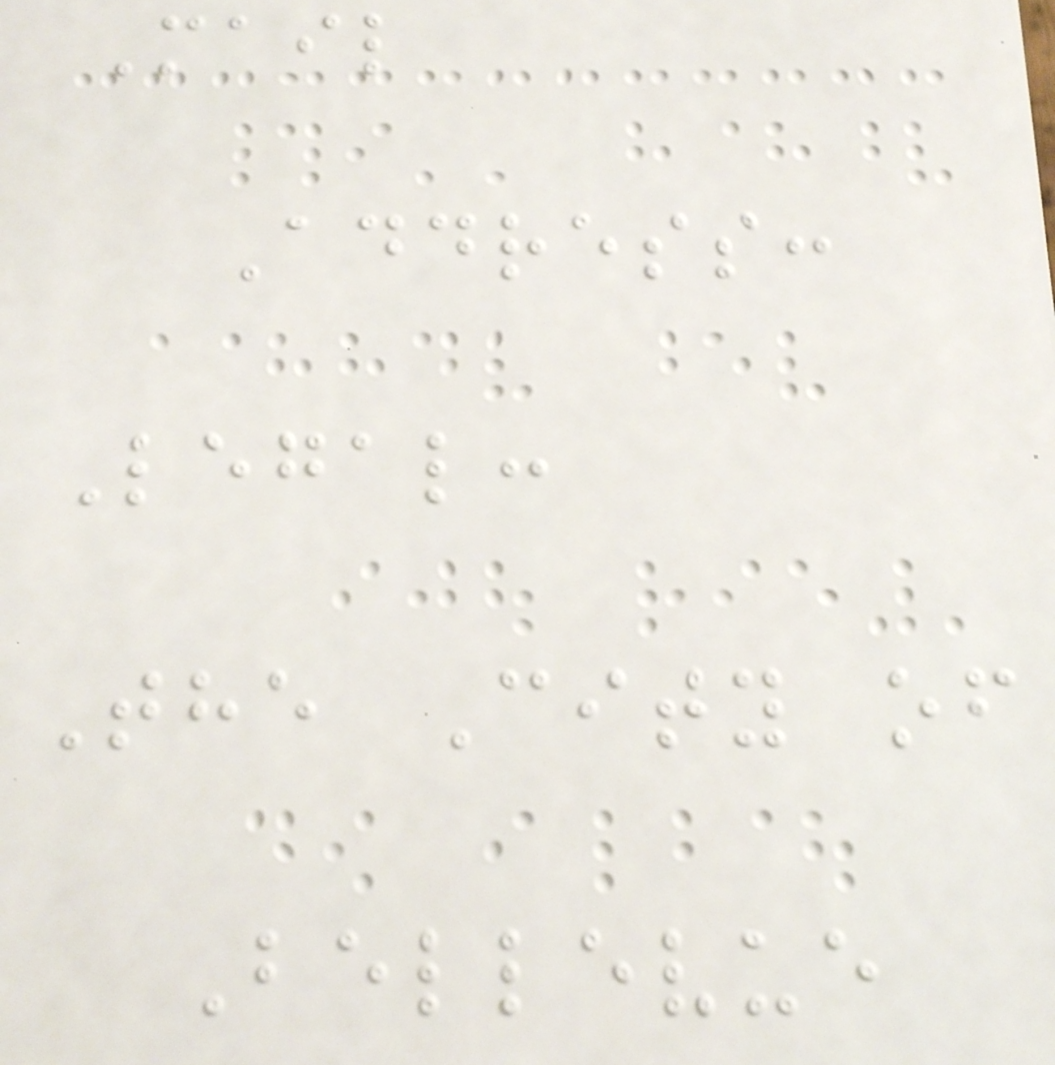Mail
Address:
Legal:
The City of
Bellevue
